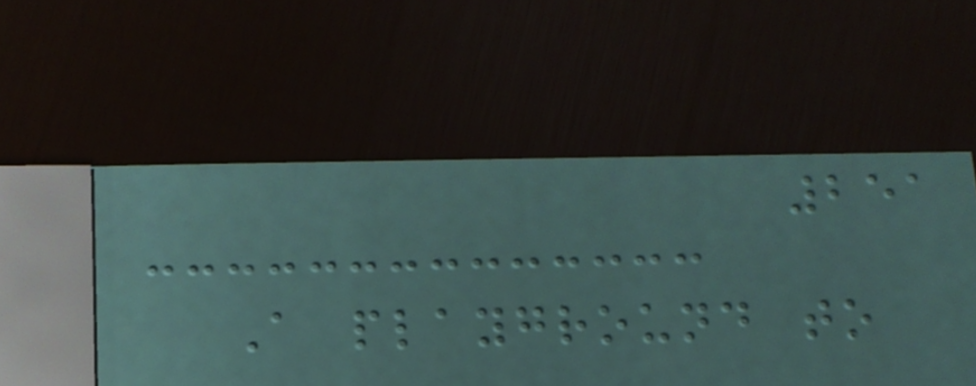251
A playground to
